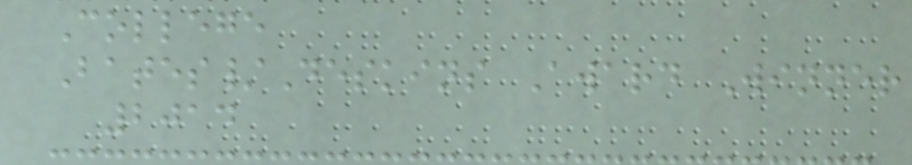College
Bates/Deskins Award Winner
2014
